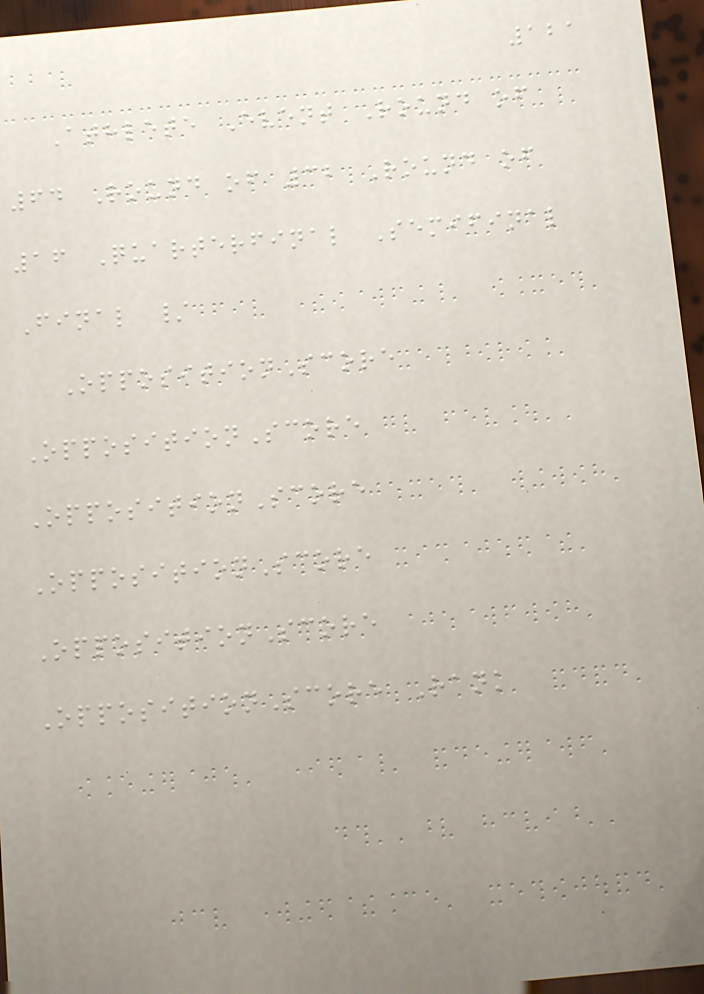121
Athlete Event Round of
64 Round of 32 Round of
16 Quarterfinal Semifinal
Final /
OppositionScore
OppositionScore
OppositionScore
OppositionScore
OppositionScore
OppositionScore Rank
